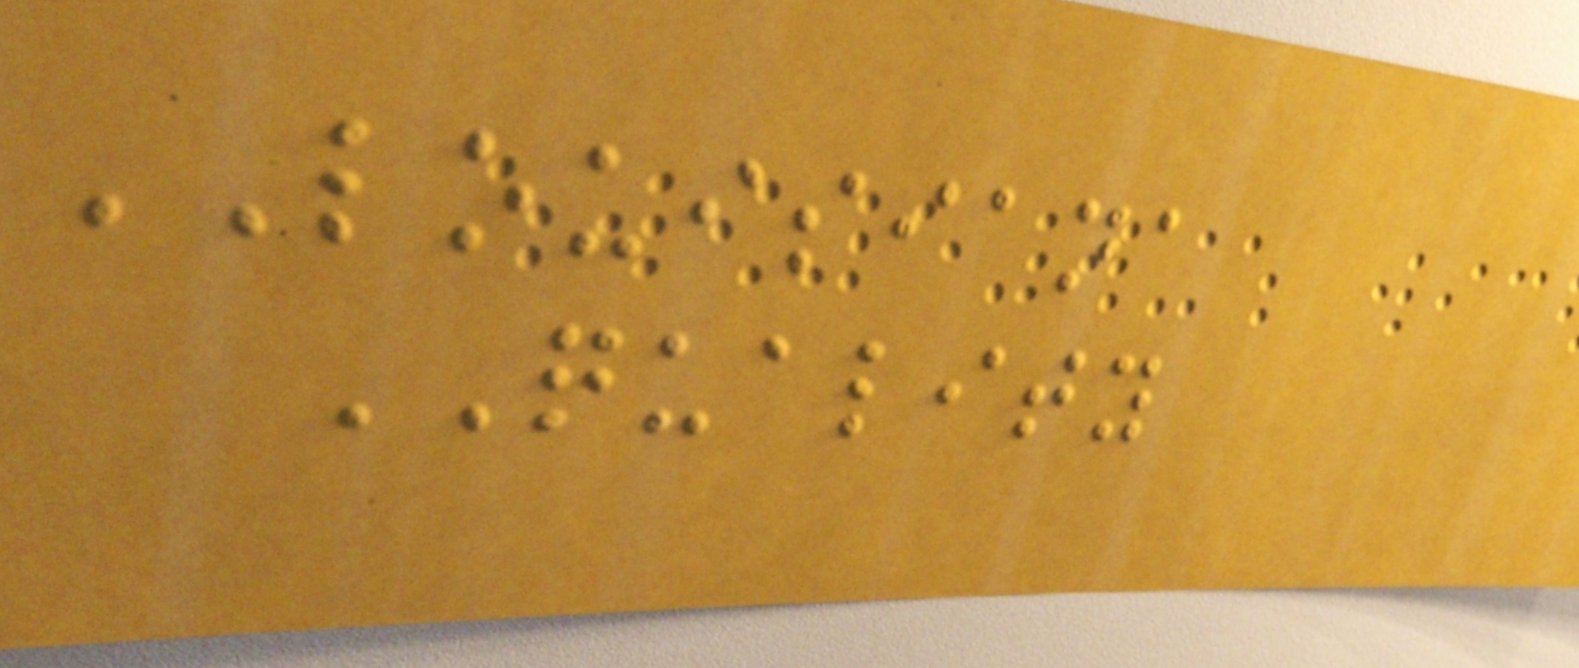LOUISIANA
QUALITY
